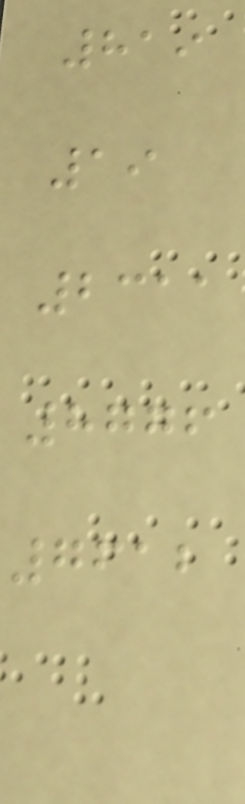819
19
2311
8776
7612
